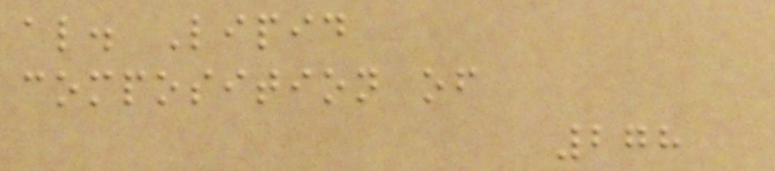al. Lipid
composition of
278
